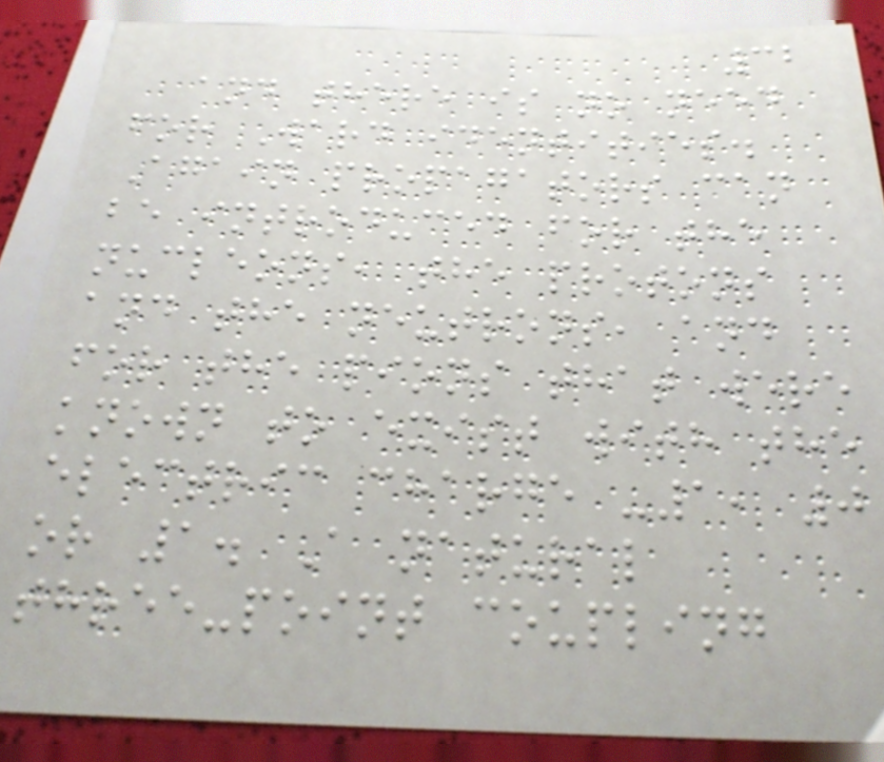32
and there is no need
for Ward identities.
Again propagators can
be introduced for the
nucleons, the protons
and the neutrons, and
for the pions that were
known to exist with the
electric charge -1, 0
or 1. A natural
three-point coupling
